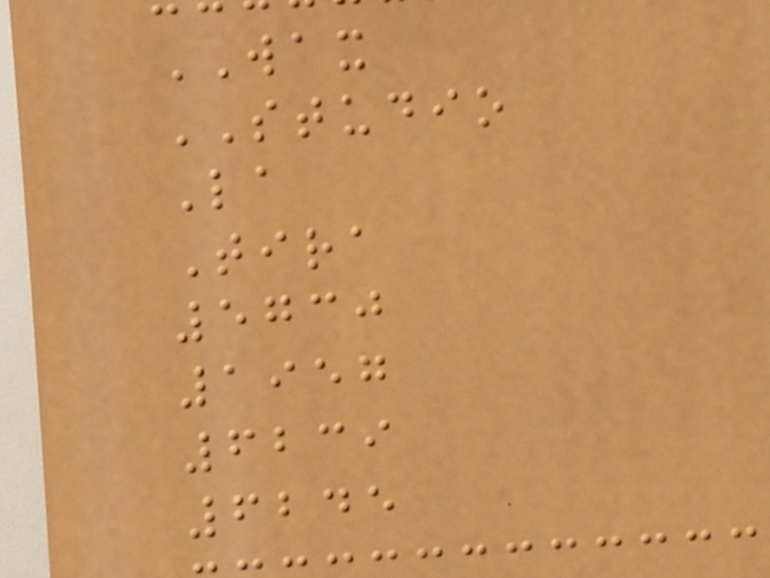WAX
STUDIO
La
Tira
5730
1957
6239
6245
